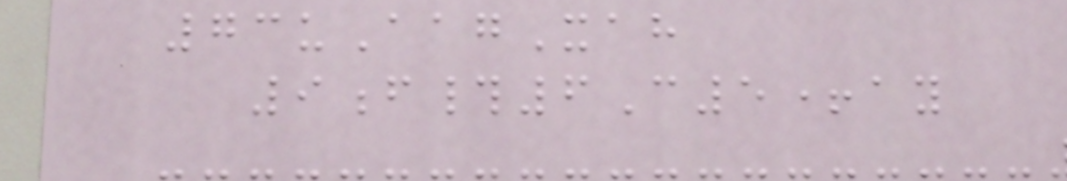73uAagXah
9f#6C5+ay
